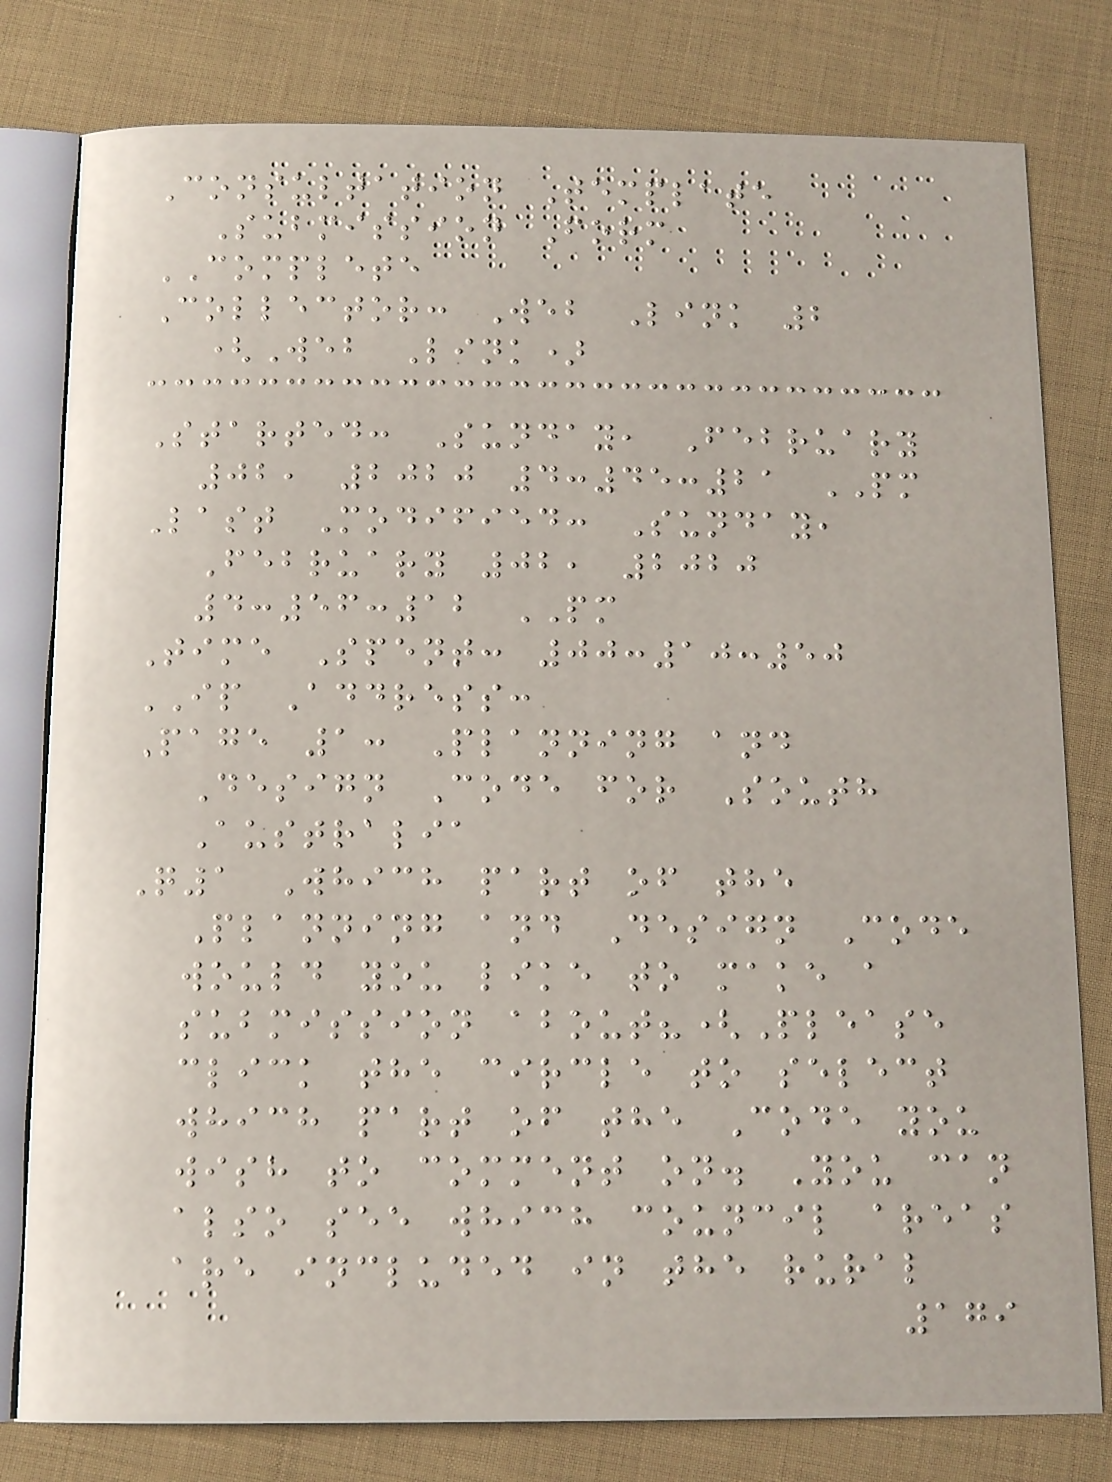Consultation Template
Submission Form
COMPLETE
Collector: Web Link 2
(Web Link)
Started: Sunday, February
02, 2020 4:45:21 PM
Last Modified: Sunday,
February 02, 2020
4:56:12 PM
Time Spent: 00:10:50
IP Address:
Page 1: Planning and
Design Code for South
Australia
Q1 Which part of the
Planning and Design Code
would you like to make a
submission about?(Please
click the circle to select
which part of the Code you
wish to comment on. You can
also see which council areas
are included in the rural
179
